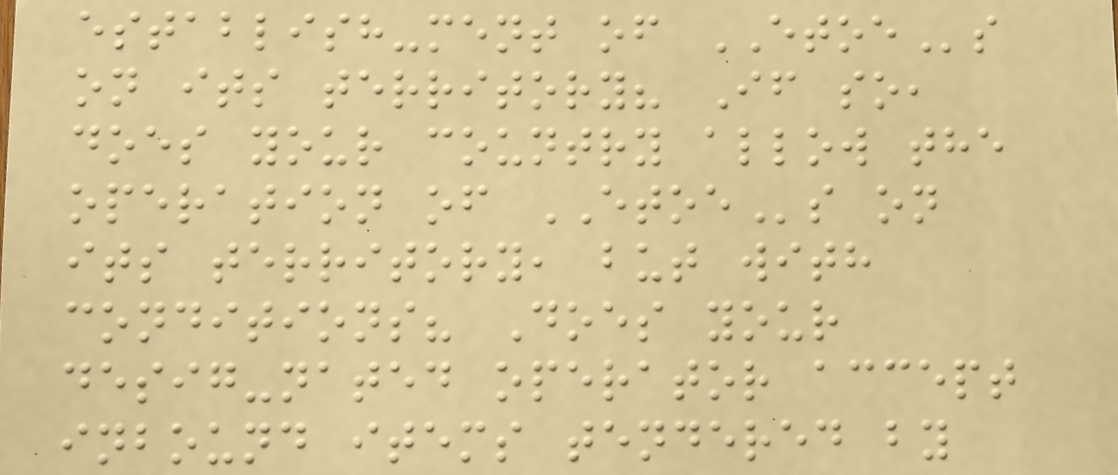establish-ment of ETOEs
on its territory? If so,
does your country allow the
operation of ETOEs on
its territory, but with
conditions? Does your
desig-nated operator accept
inbound items tendered by
